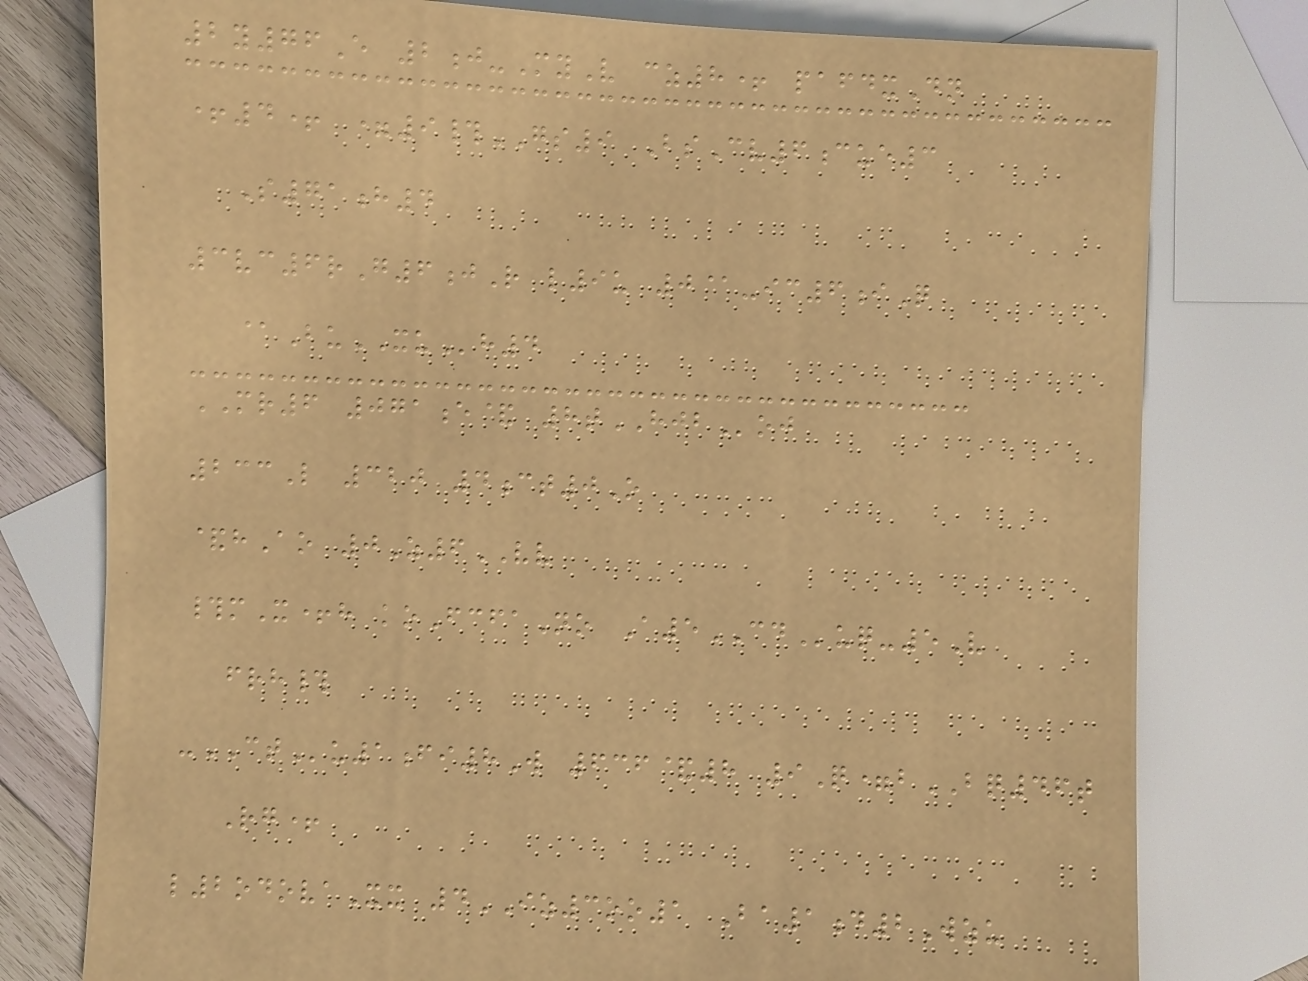2y76E 2j-MyV cz8+ pafdxDn
+4+ =9#GS9 BsCv6cue3
S71h4
3vc6rG6jR l9u 0@-ic6iQ
@BuXUh4
MR6 071e& 8tHJBoj
233L 320 4ct0O
&hAo 0Z6VV
#mX+h koFcfaNo A5CDuq-5V
frh#
-CTu1fi8W 636&8 9Q=bBQ46t
Rg+
l2odovaXx 4IZ3oo1 Ba1d2Wzu
